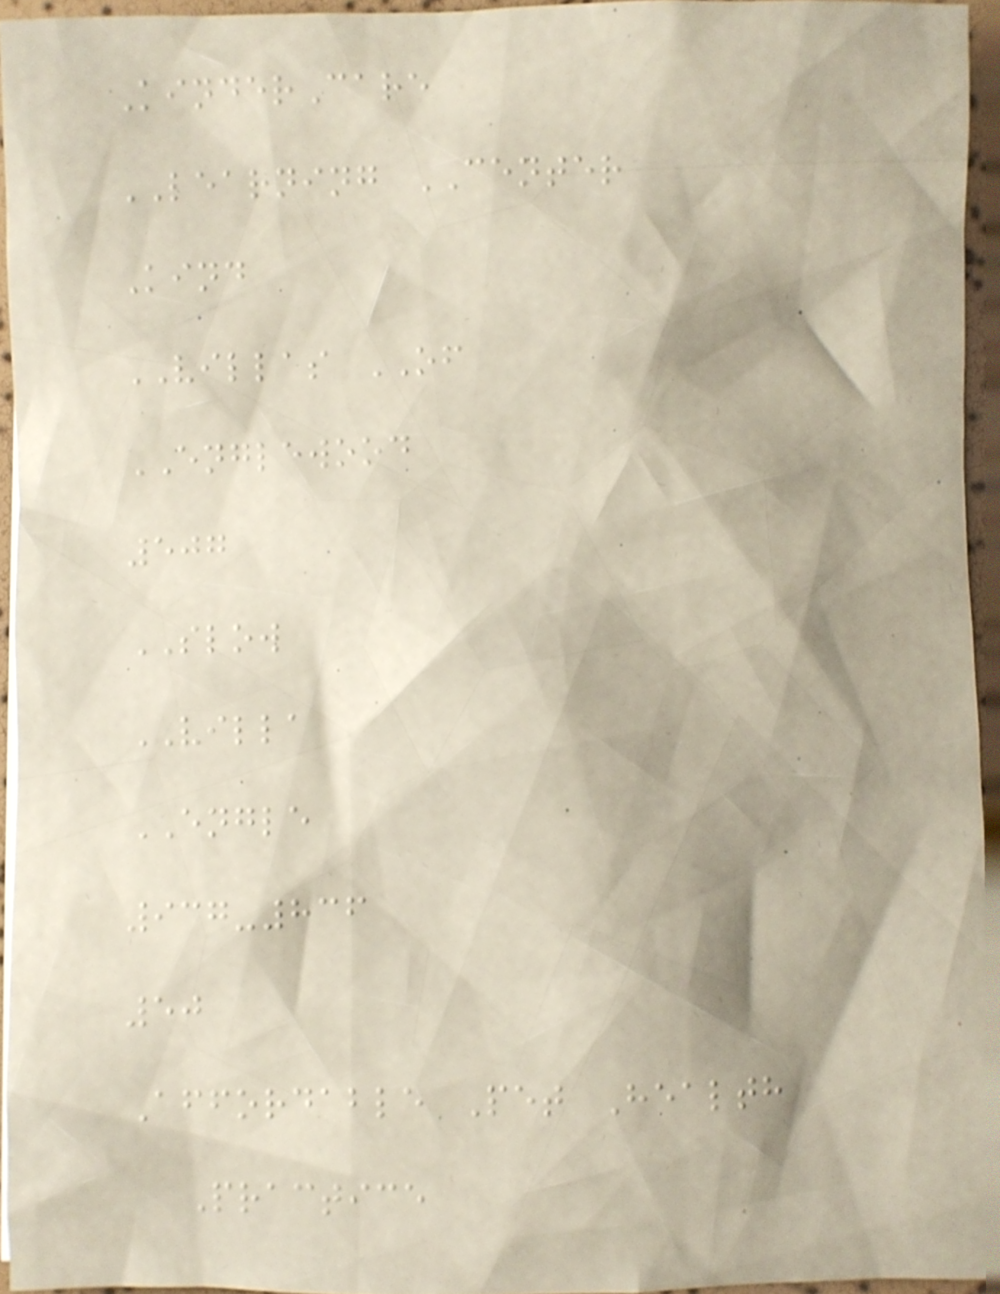KinderCare
LEARNING CENTER
Kind
VILLAS OF
ENGLEWOOD
507
SLOW
VILLA
ENGLE
937-836
50
Affordable Pet Health
Practice
